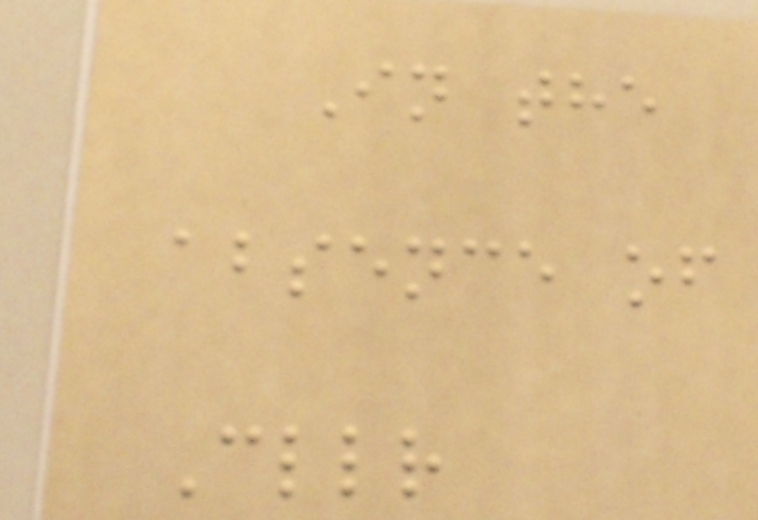In the
absence of
Cllr
